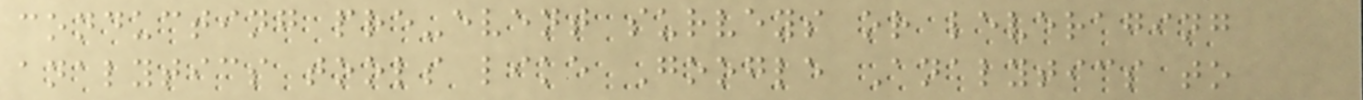conducting pre-event surveys or leveraging
analytics tools like Google Analytics to
